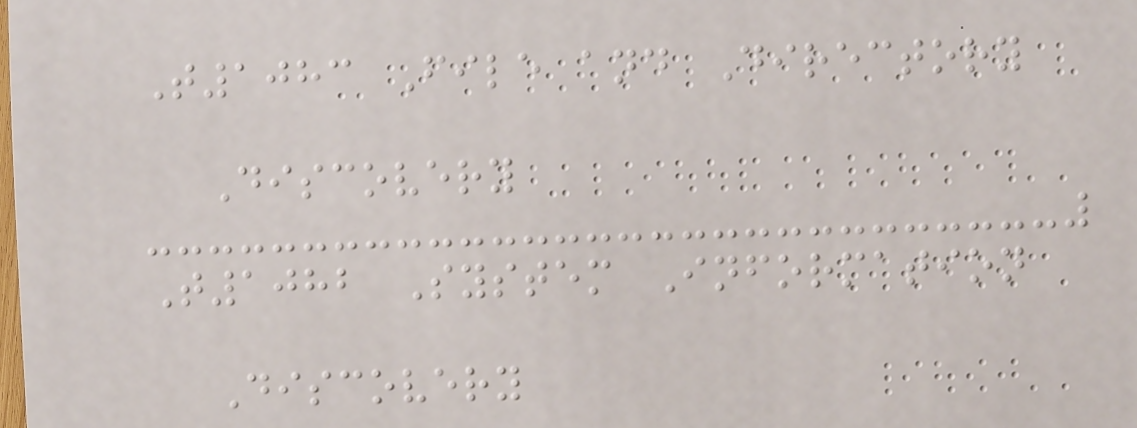T1083 File and Directory
Discovery
T1082 System Information
Discovery
